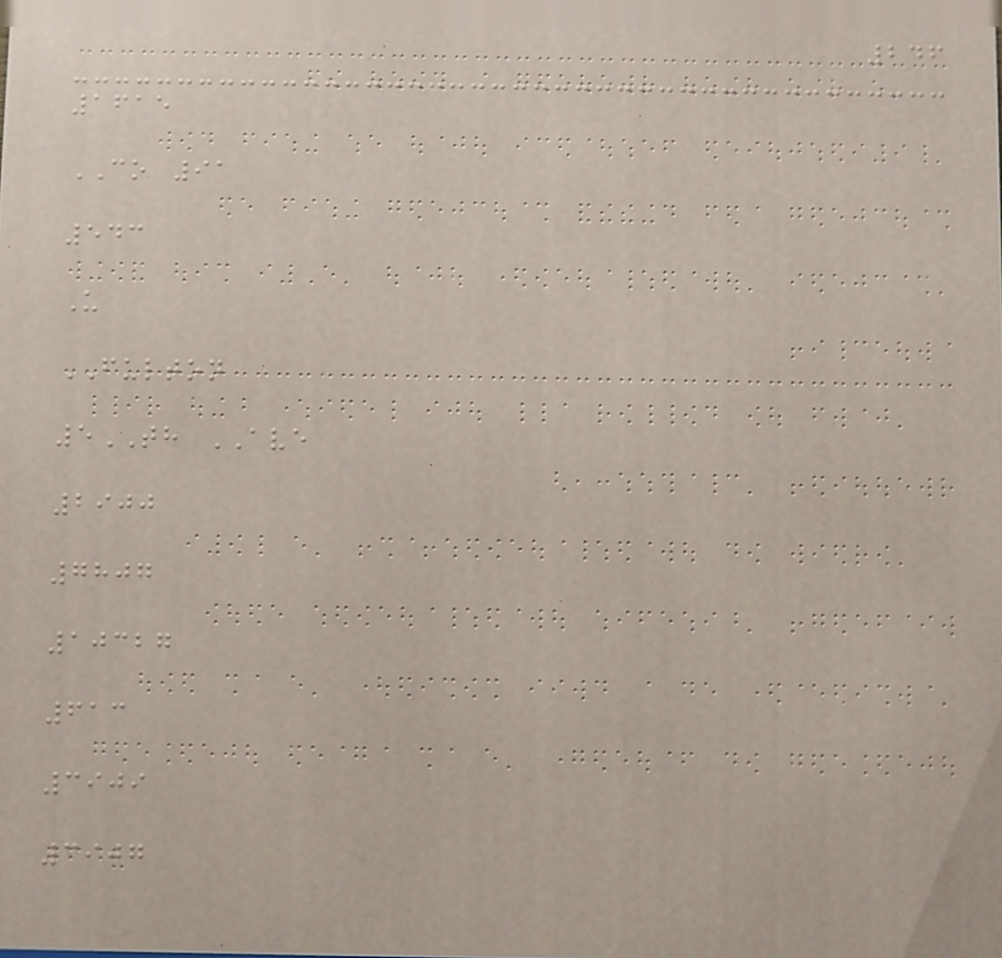246
1615
CO 91
543
U
FULTON
5TH AVE
2900
7807
10327
613
3909
3907
